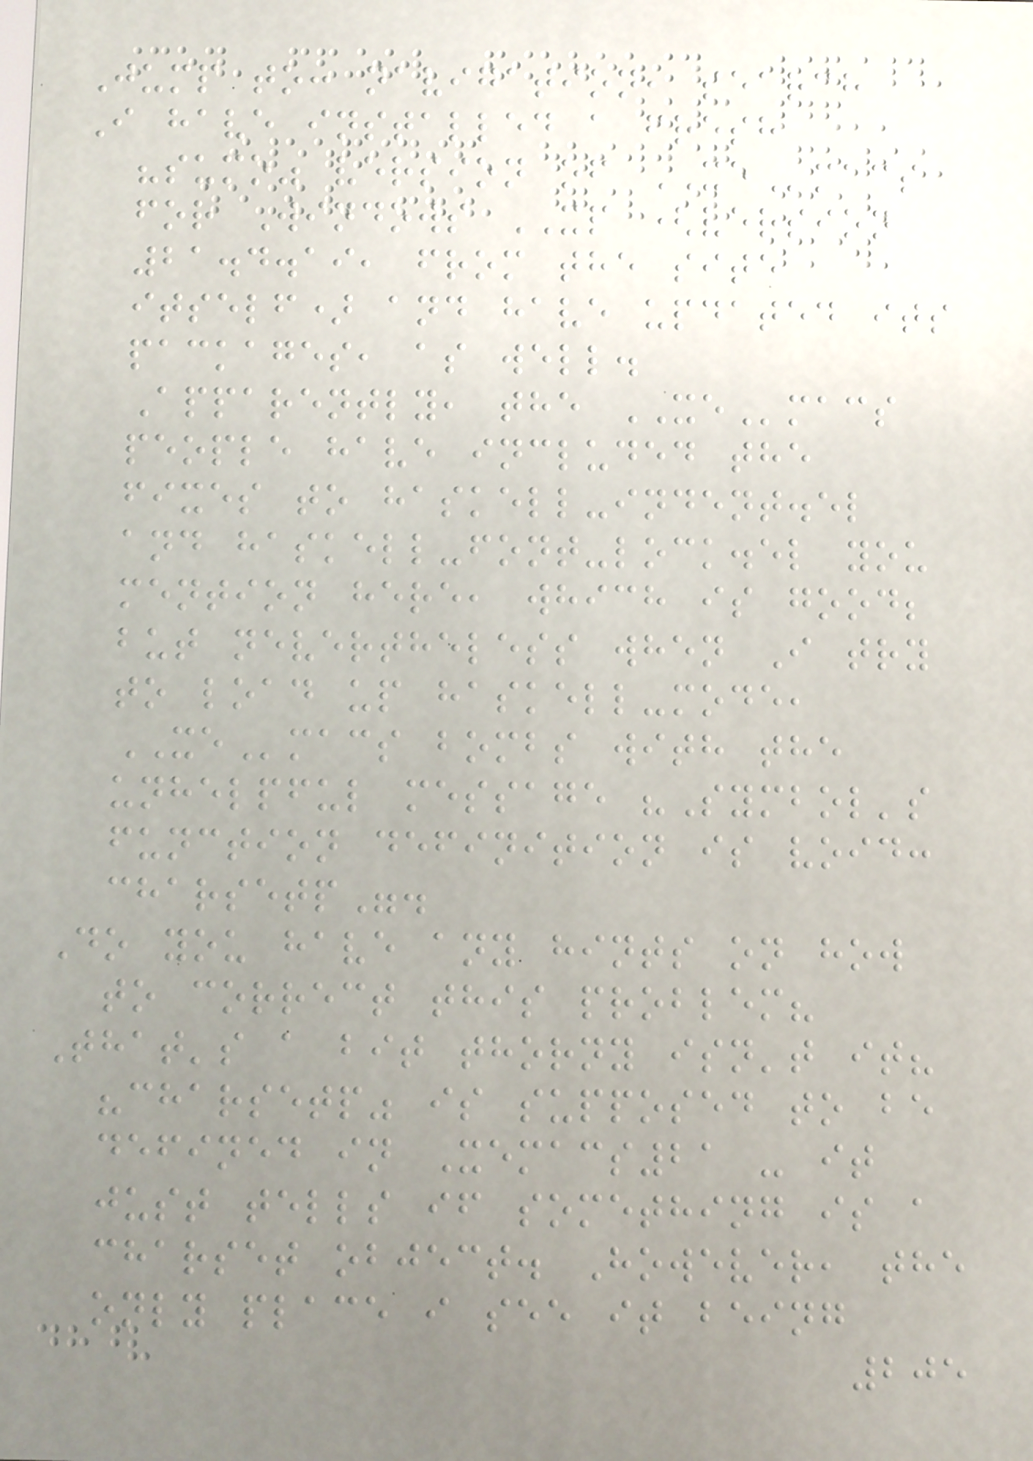Jump to: navigation, search
I have installed a fresh
"sumo" version of XEmacs
for Windows XP (version
21.4.19, from the site
itself) and have updated its
packages, as well.
Apparently, the XEmacs
people have included the
fixes to haskell-indent.el
and haskell-font-lock.el you
mention here, which is good;
but nevertheless when I try
to load up haskell-mode,
XEmacs bombs with the
unhelpful message "Symbol's
function definition is void:
charsetp".
Do you have any hints on how
to correct this problem?
That's a bit thorny isn't it?
"charsetp" is supposed to be
defined in Xemacs21 - it
just tells if something is a
charset object. However, the
only place i see it being
205
